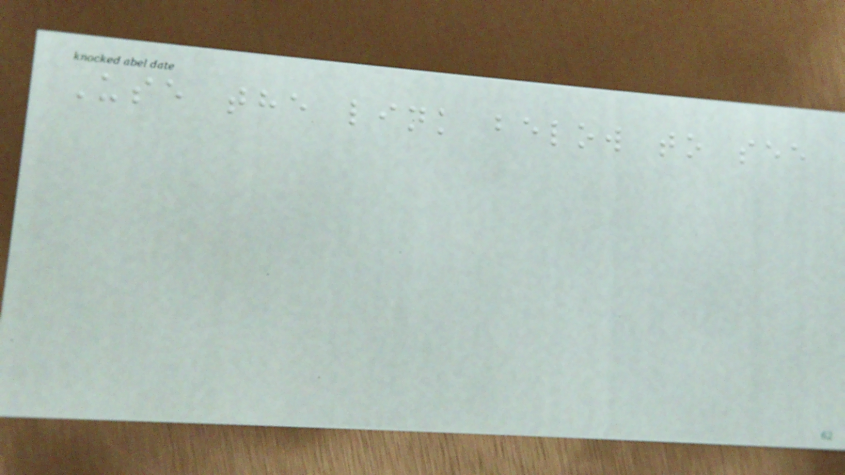Use the link below to see
